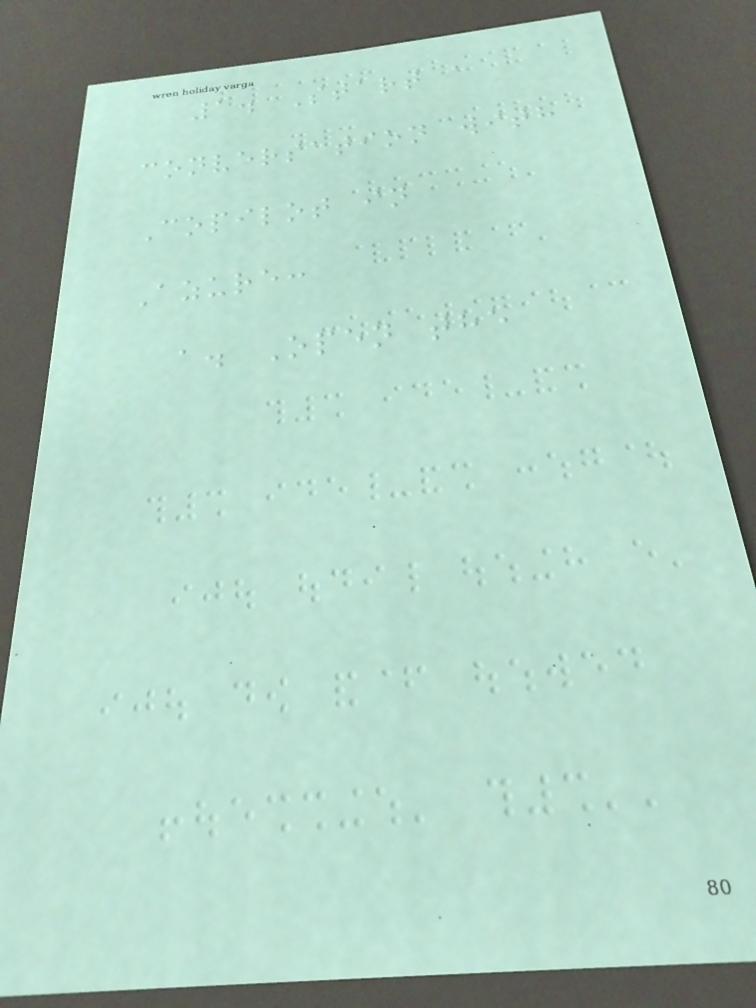1. Start a
conversation with
Copilot in
Azure:
a. Open the
